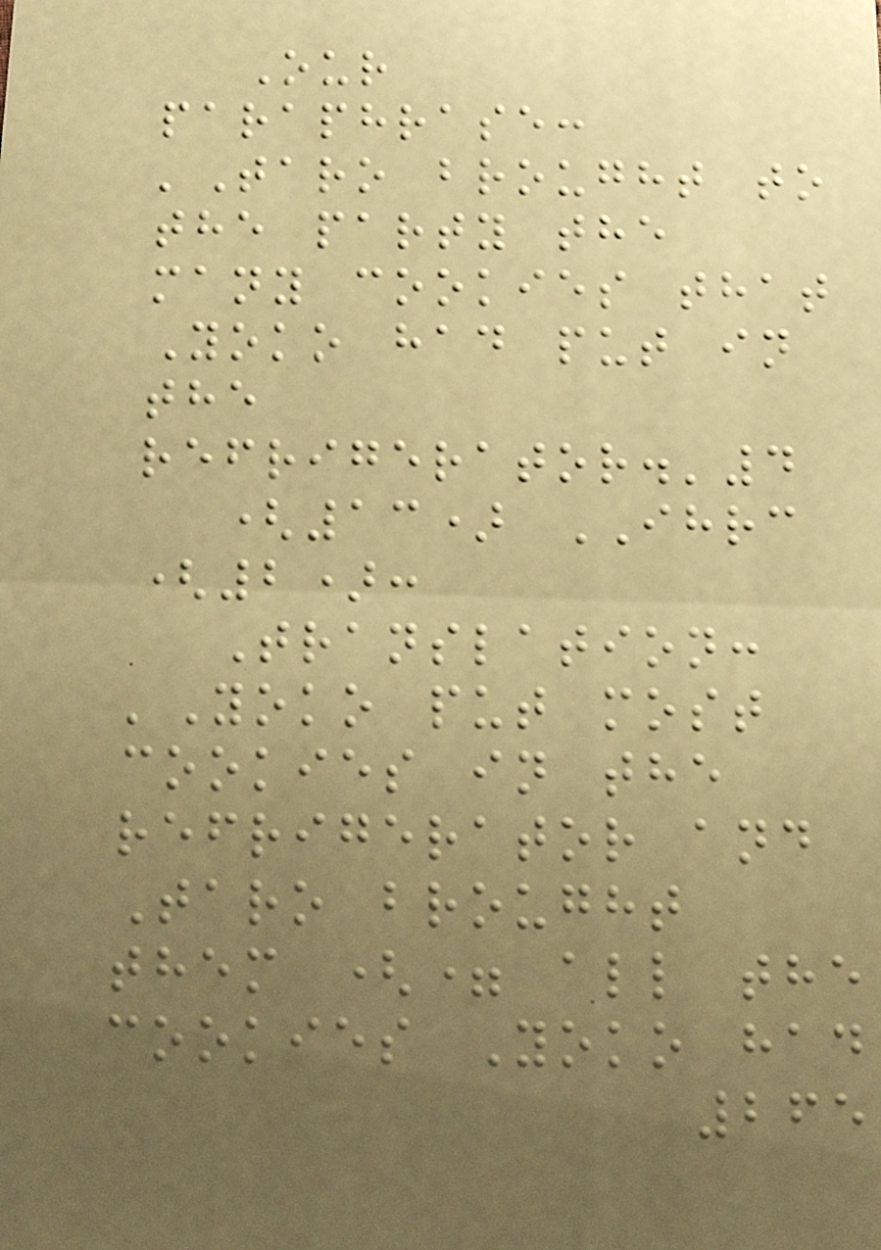Our
paraphrase:
'Taro brought to
the party the
many cookies that
Yoko had put in
the
refrigerator.'4
(13) IHRC
(2):
Translation:
'Yoko put most
cookies in the
refrigerator and
Taro brought
them (= all the
cookies Yoko had
265
